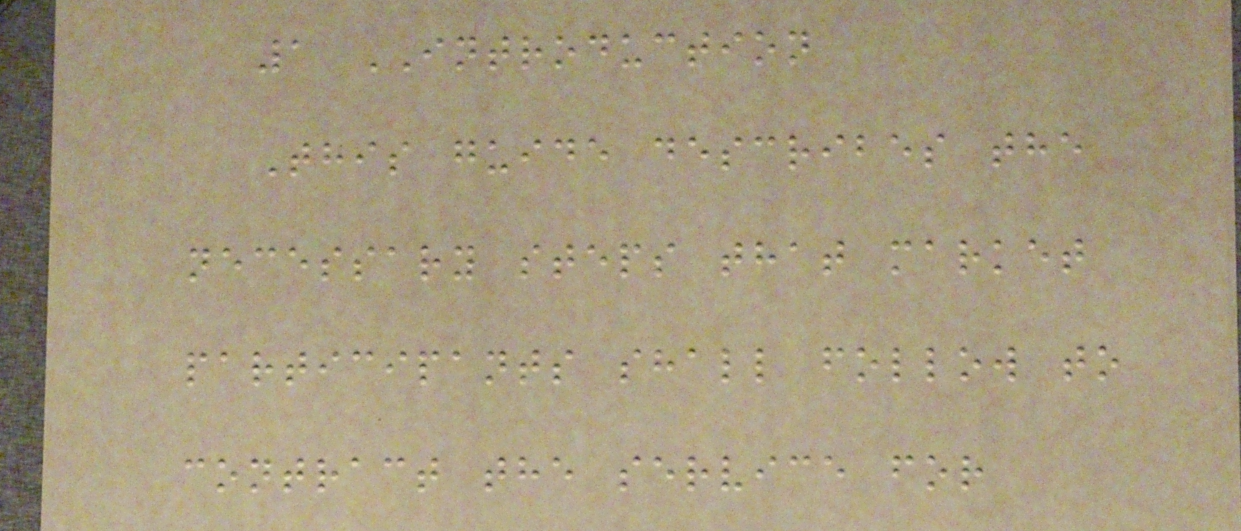1 INTRODUCTION
This guide describes the
necessary steps that market
participants shall follow to
contract the service for
